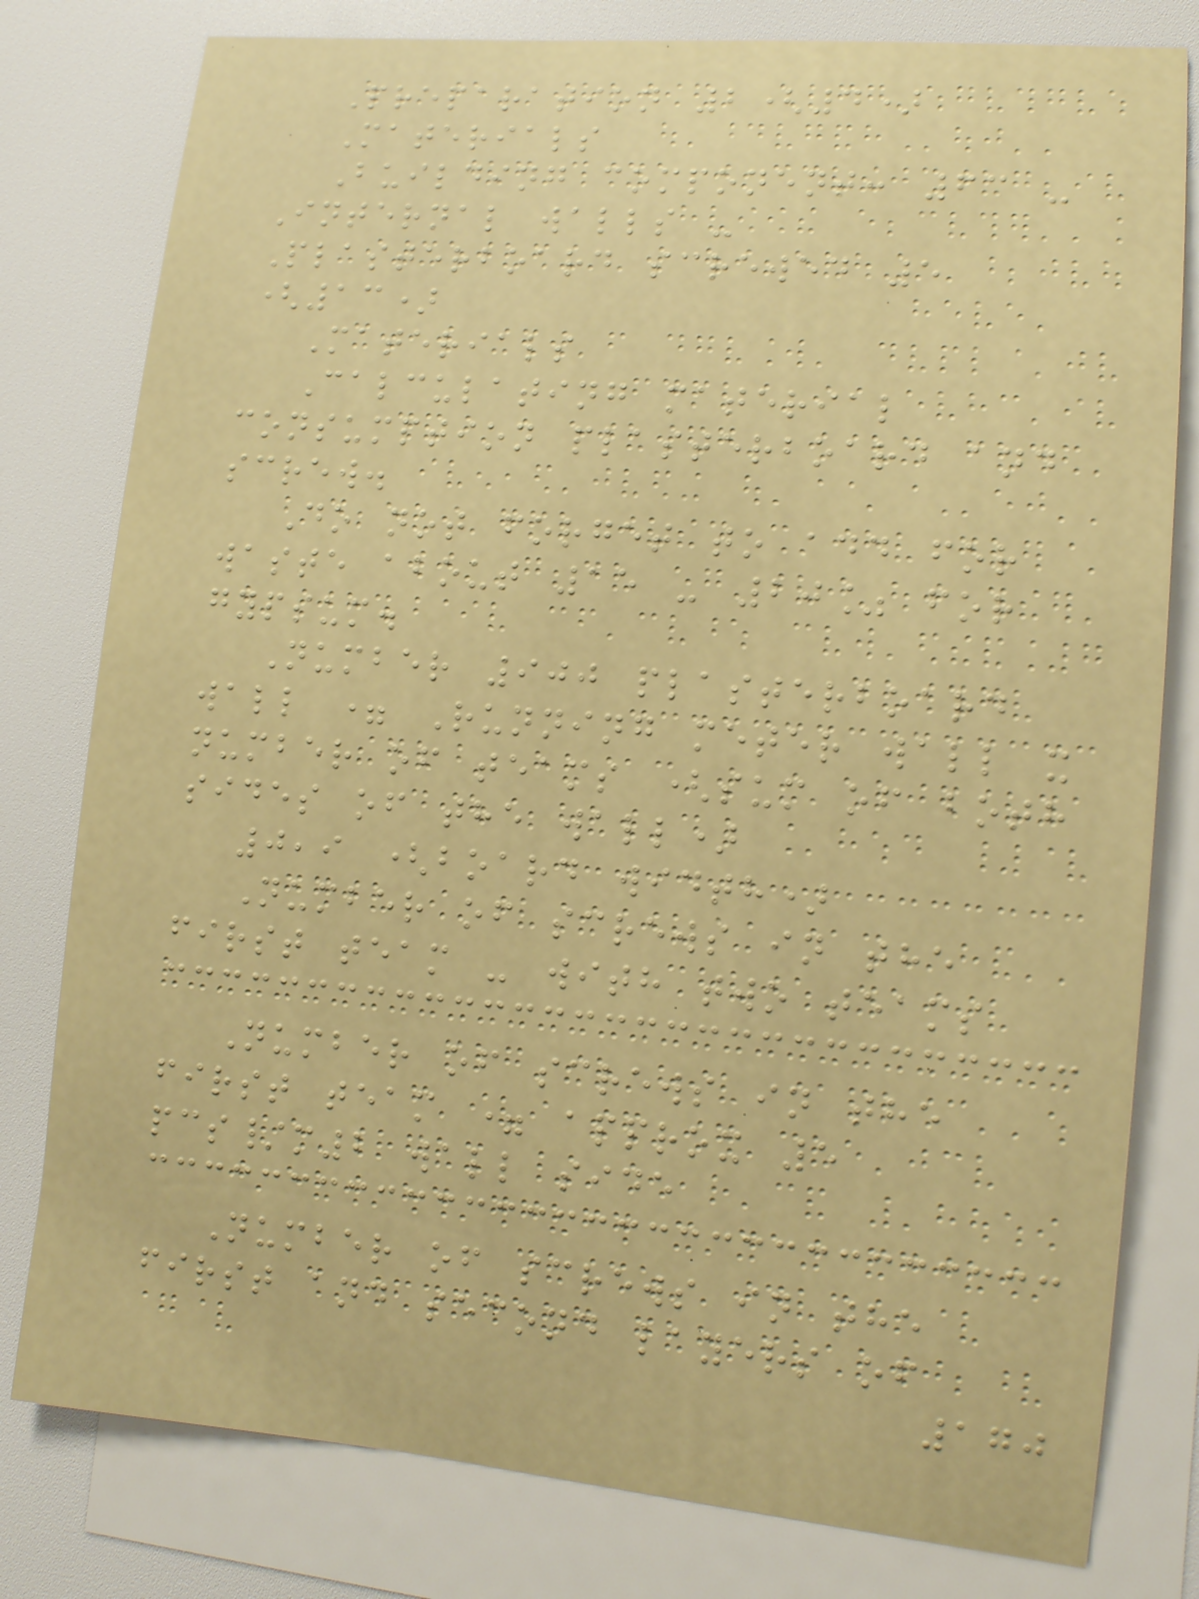Preparation 2(4)
Materials
Building component: 63 -
Internal walls -
Plasterboard screwed 5
(13)
Materials
Calculating material
consumption plasterboard and
screw.
Do not forget to add for
waste about 15 - 20% for
gypsum.
Number 900 plasterboard
wall = Running meter wall x
number of teams (sum of both
sides of the wall)
0,9 (board width)
Number of screws in the
first team - with two teams
Number of screws in the
first team = approx 5
pcs/m2 wall side
Number of screws in the
first and second layers of
170
